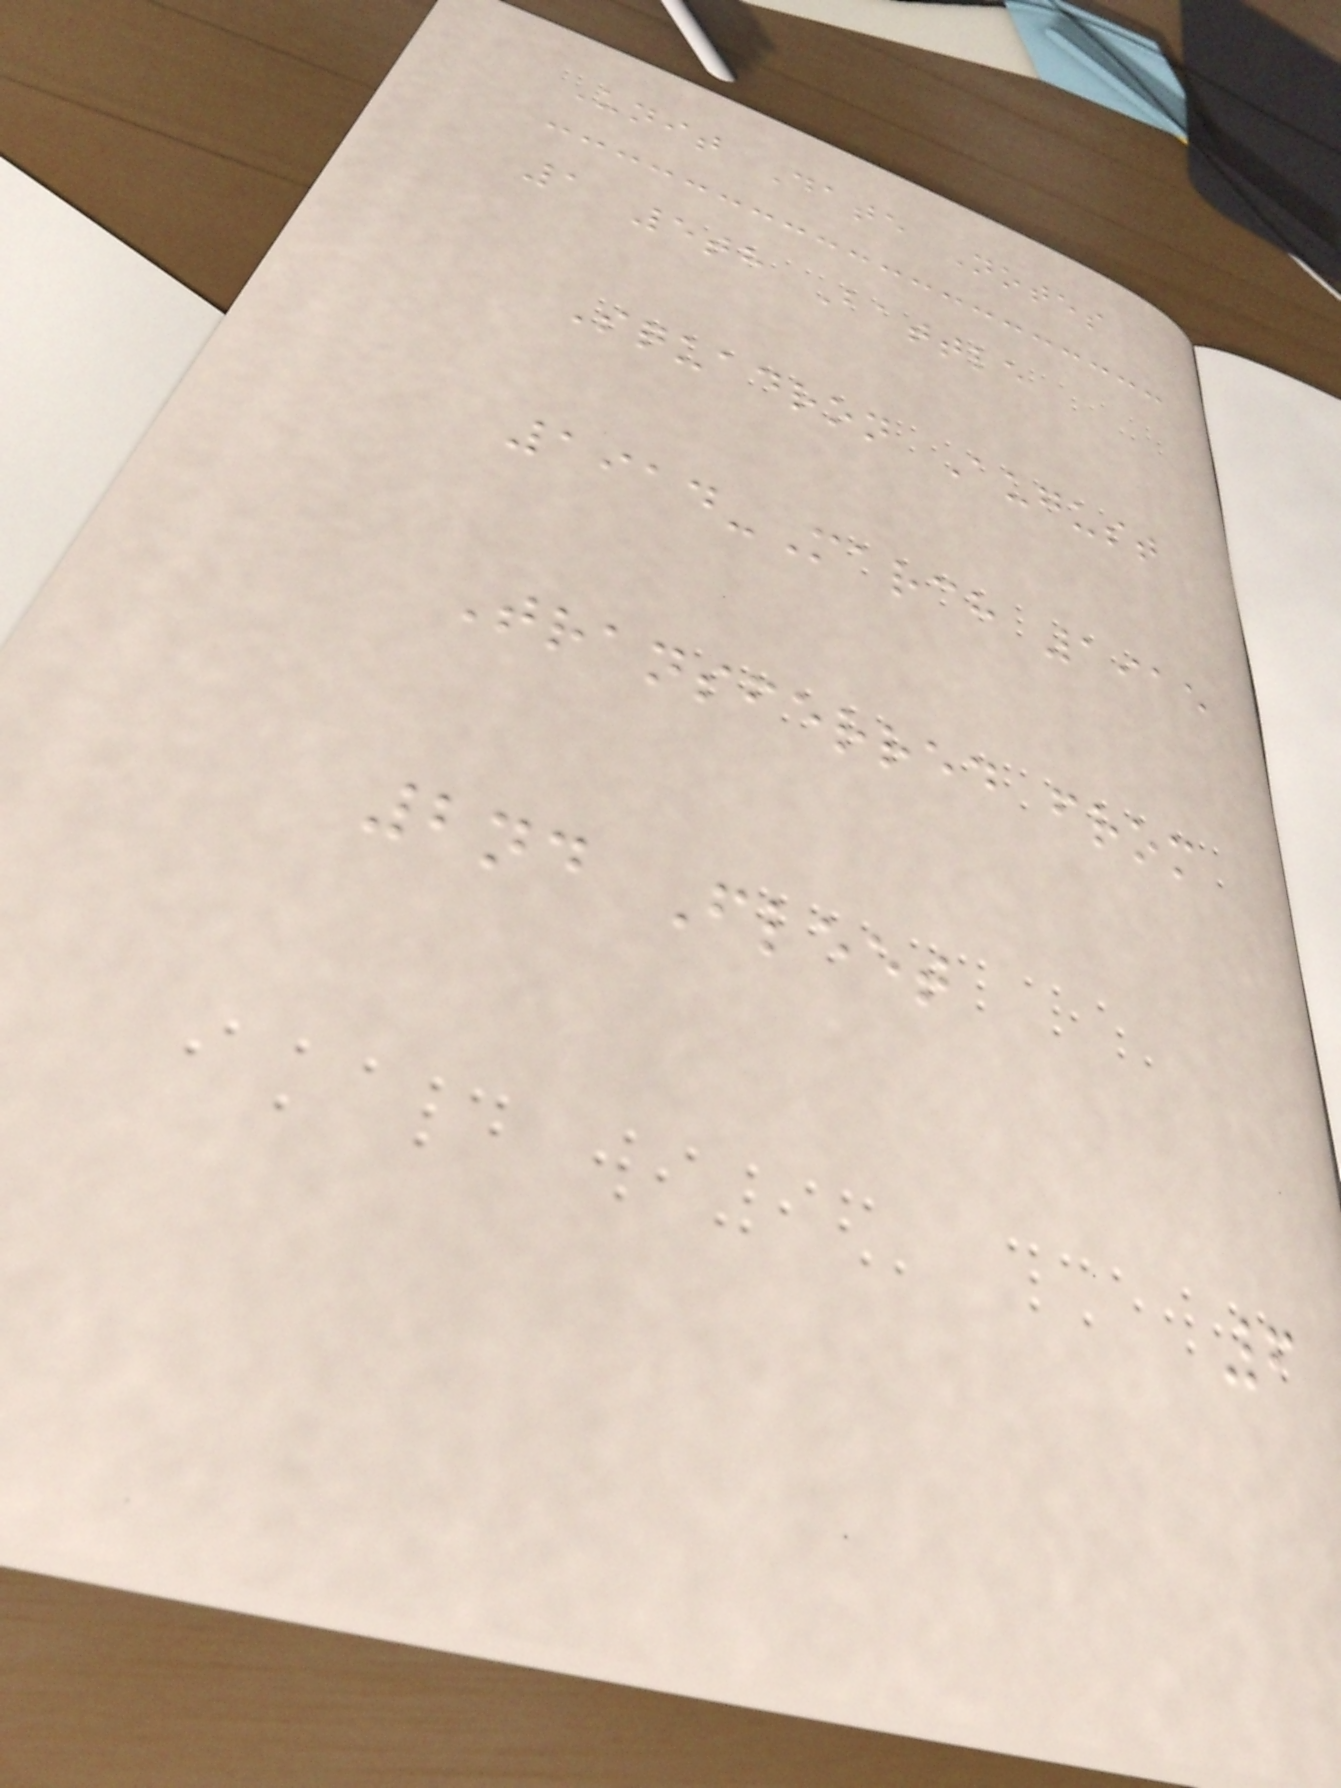Unit Date Notes
1 5th Battle
Squadron August
1914-March 1915
Transferred from
2nd Fleet
6
